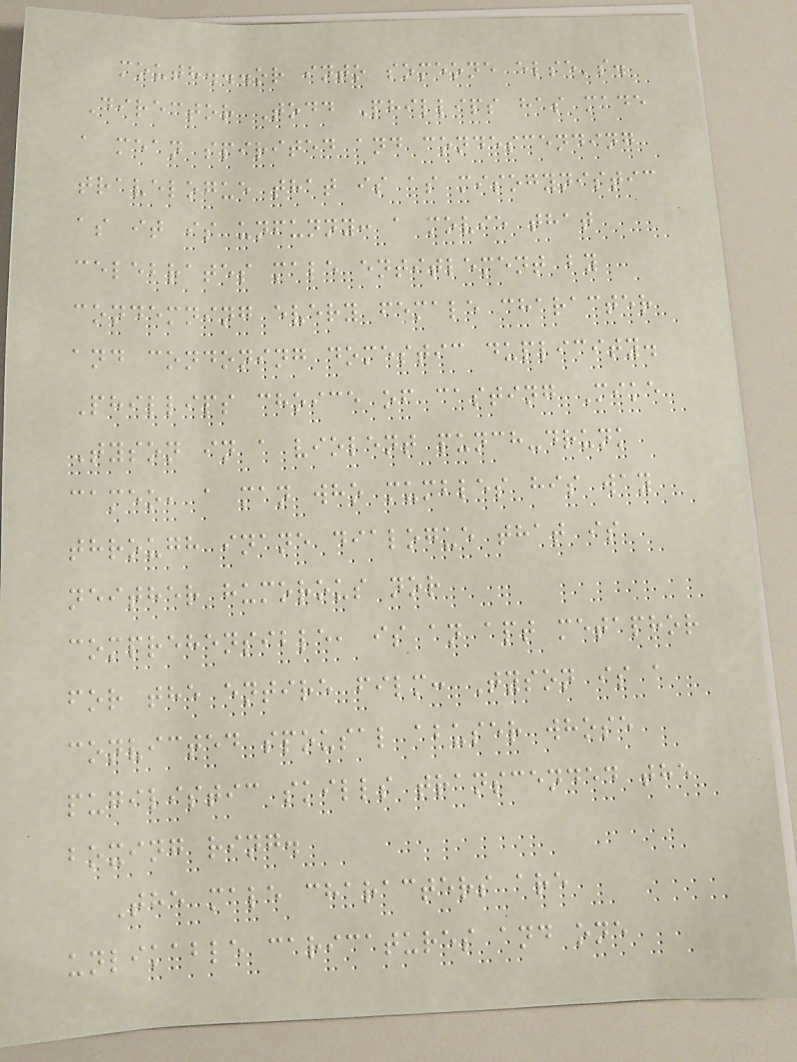mouth...or into someone else's.
Director Todd Phillips has made
a mean spirited and condescending
travelogue that is as misogynistic
as it is unfunny: a movie that
celebrates male entitlement by
condemning every female character
and condoning domestic duplicity.
Phillips choice of casting Mike
Tyson in a violent punch-drunk
cameo, a man who mumbles his way
through inane dialogue that is
neither humorous nor
comprehensible, is an apt metaphor
for the entire film: Tyson is a
convicted spousal abuser whose
pugilistic skills transcended the
boxing ring.
The male characters are
unlikable caricatures and one
